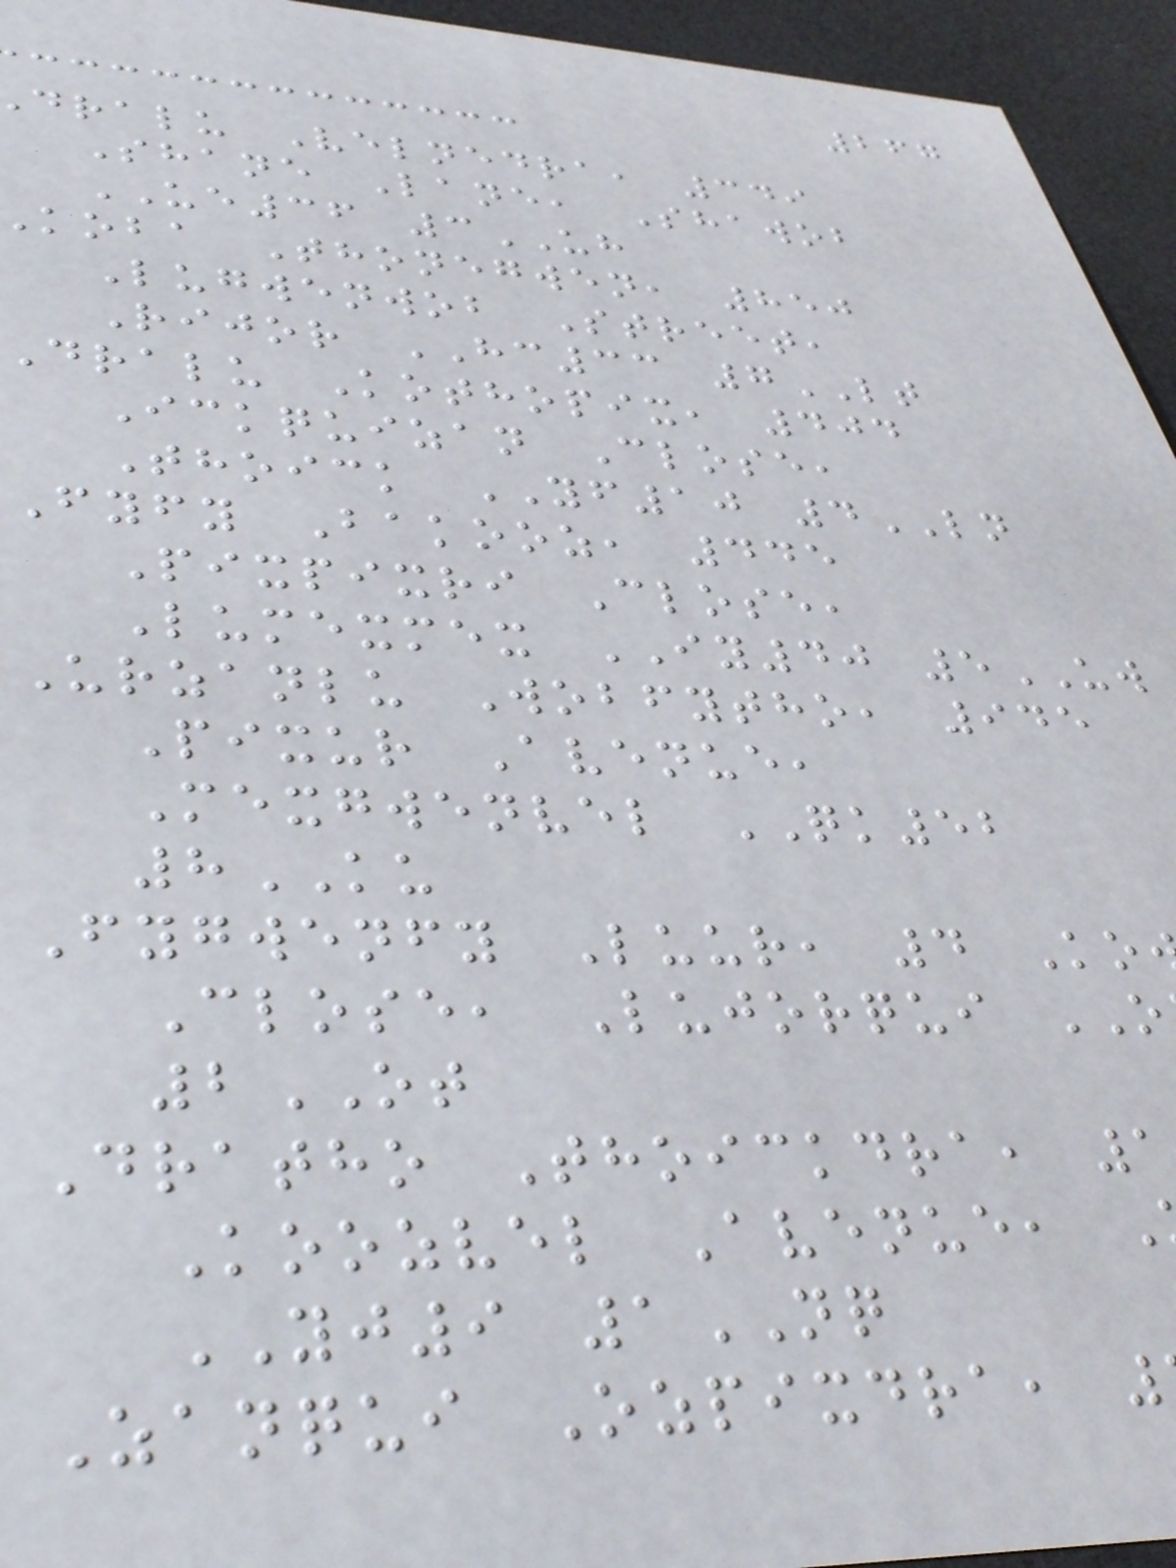267
dralu Velnedra, 349
Shane Lane, Shawob
UE36 3UH
koba Thonegwen, 850
Lugwenwob Street,
Rijor HC33 7LT
Dralu Kothopix, 404
Ickquizan Close,
Thoick YF10 4LN
Fyfy Bakooz, 445
Pixpixri Close,
Lumexmex IY40 5UW
Urzanlu Wobfytho, 945
Pixur Avenue,
Mexgwenvel QK52
8KU
Fygwenfy Luur, 4 Ko
Close, Lujorqui
2OT
Dratho Thoickdra, 1
Koozvel Avenue,
YJ9 1NQ
Zanqui Ozpixdra,
